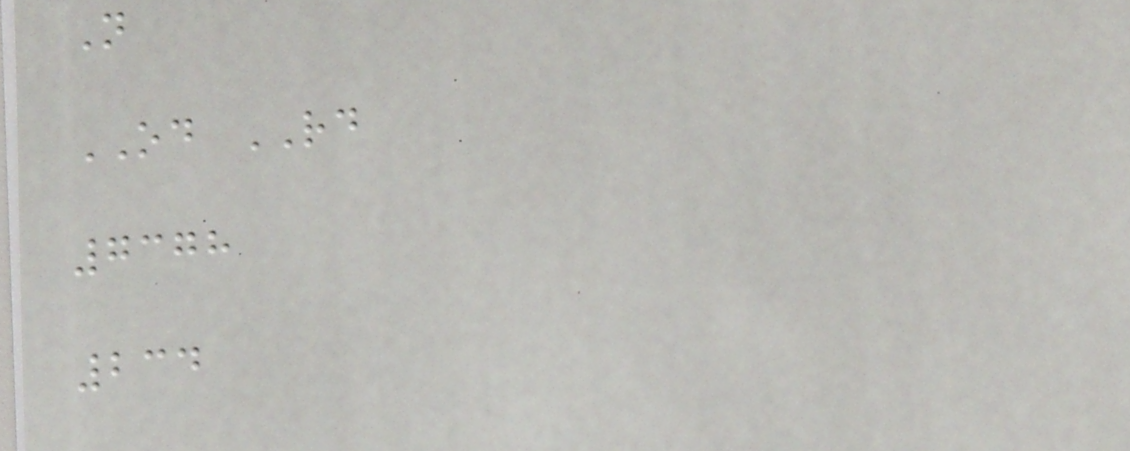N
OD RD
7378
234
